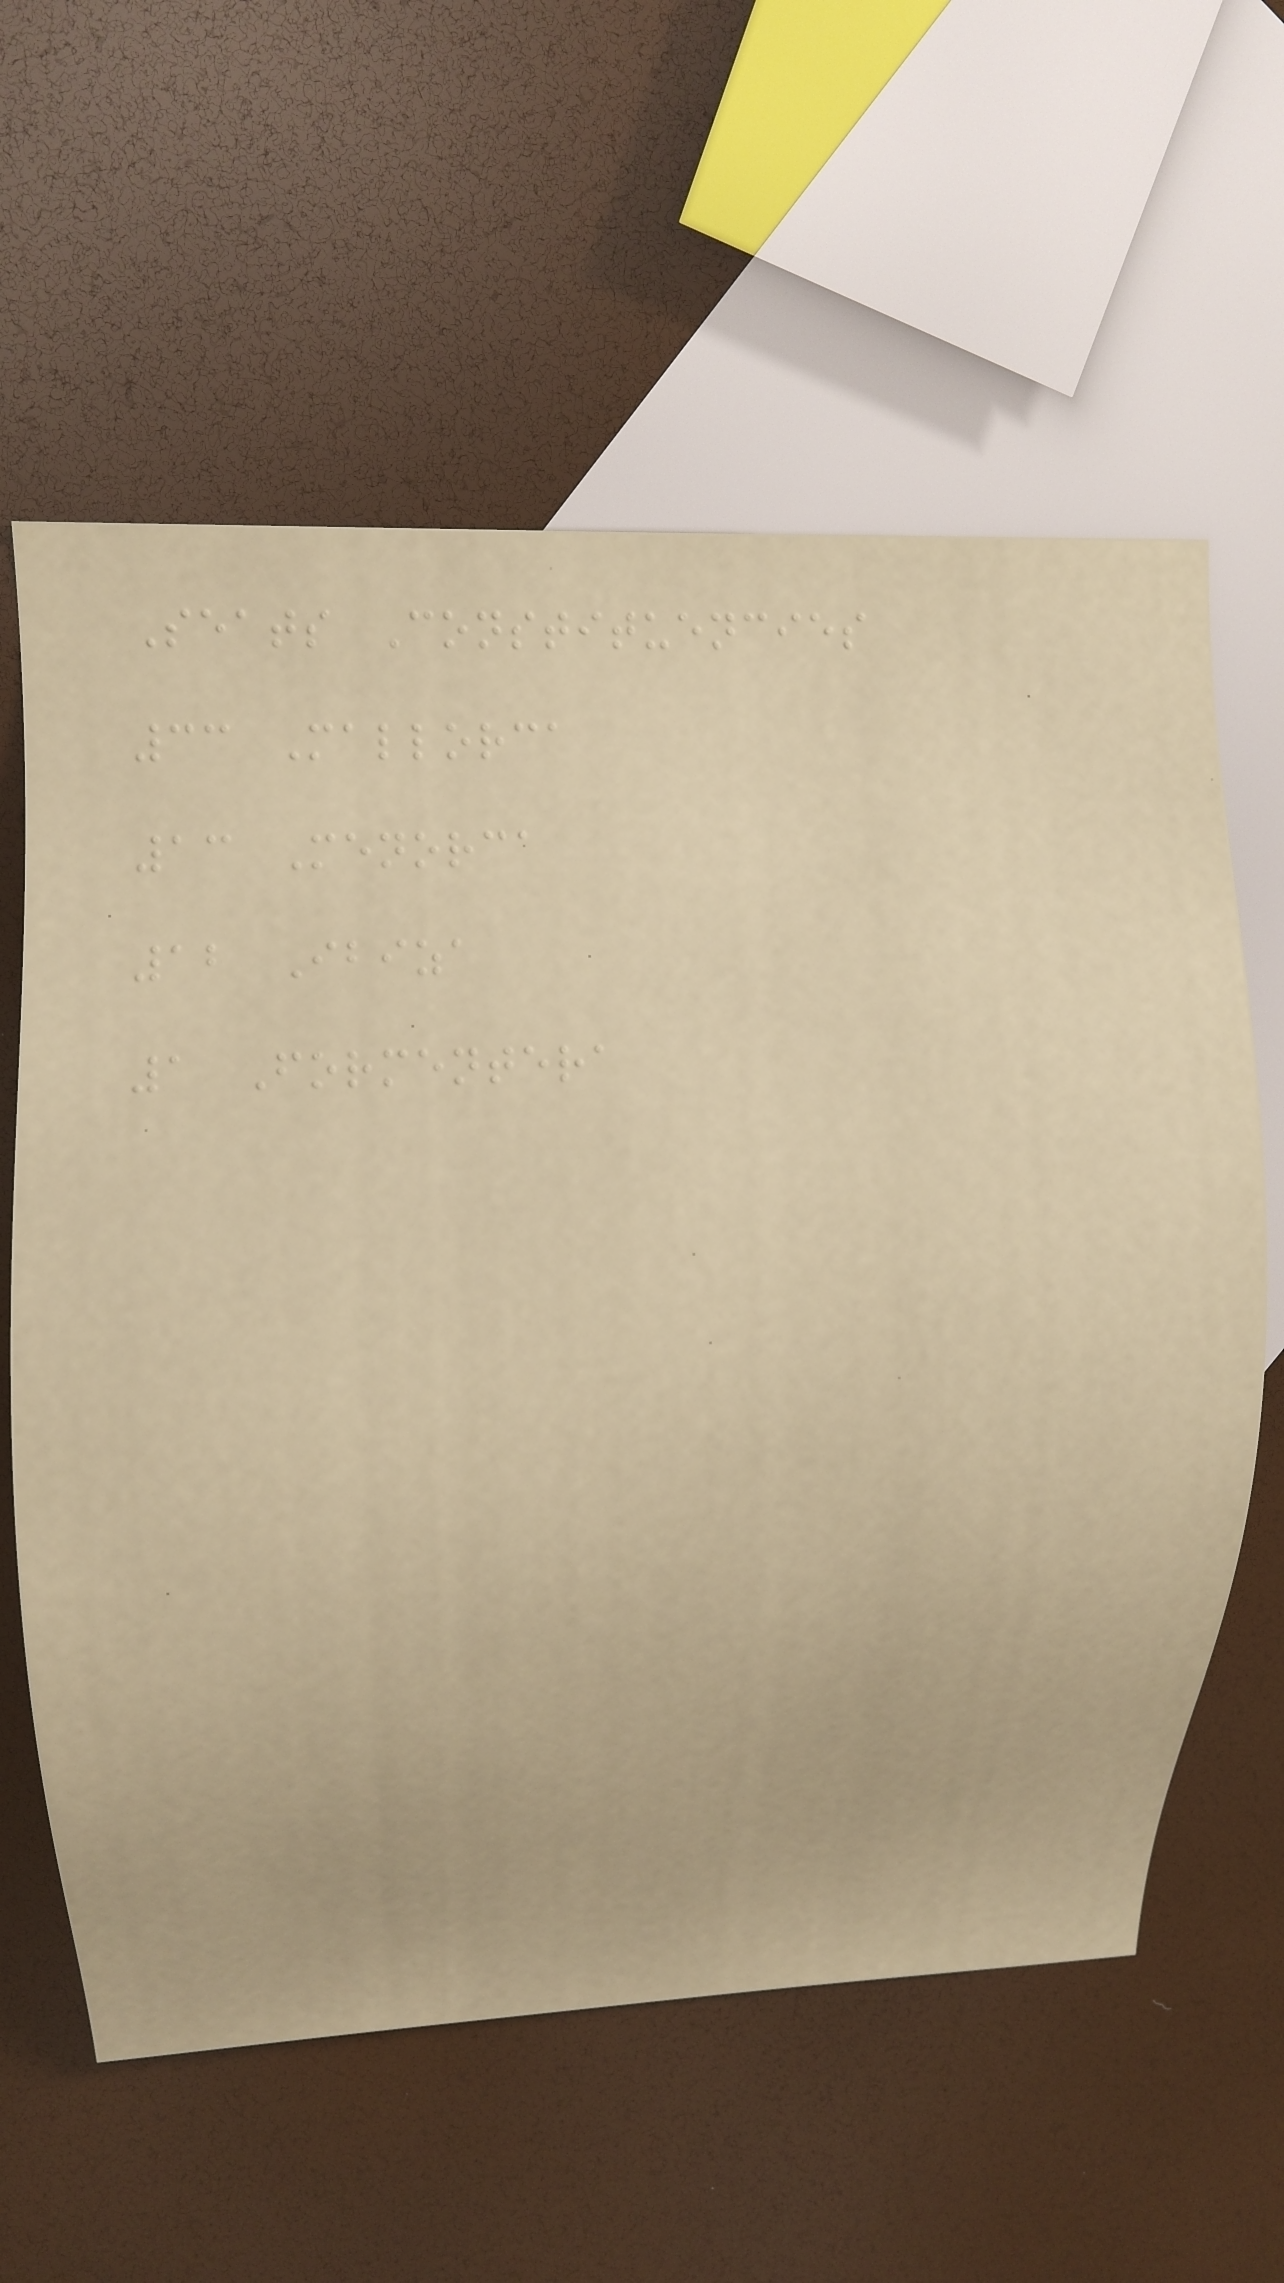Seats Constituencies
33 Mallorca
13 Menorca
12 Ibiza
1 Formentera
